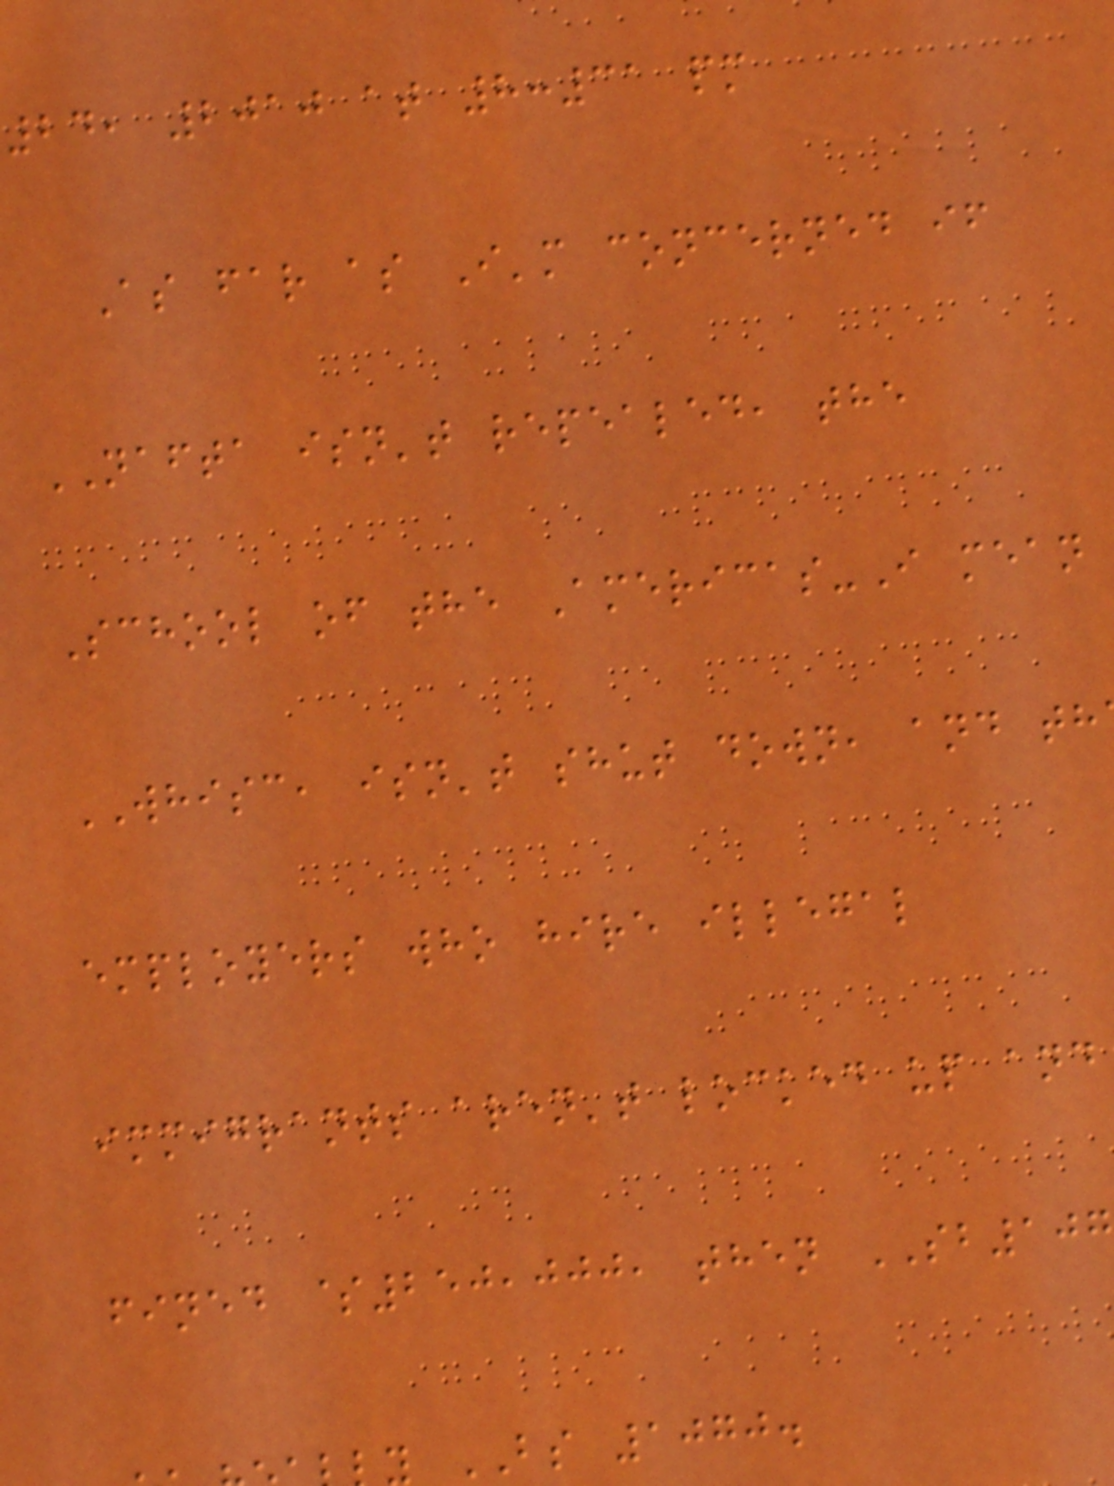24, 2010 at 8:31 pm
As far as I'm concerned if
NAFTA isn't repealed, the
School of the Americas-I mean
WHISC, isn't shut down, and th
employers who hire illegal
immigrants aren't locked up and
fined $250,000, then SB107
BS 1070.
